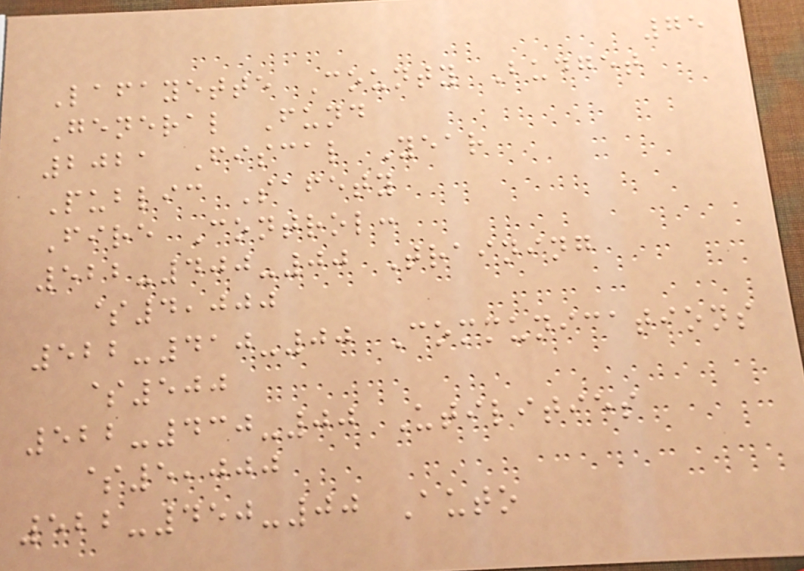75
Lafayette County Budget
General Fund
2021 Fiscal Year
Public Safety
Fire Control:
522-400-00 Training
$4,000
522-410-00 Communications
$500
522-430-00 Utilities
$5,000
522-450-00 Auto
